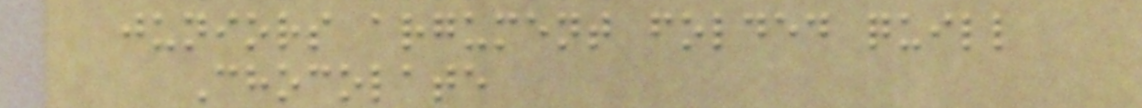juniors argument folded quill
Chocolate
